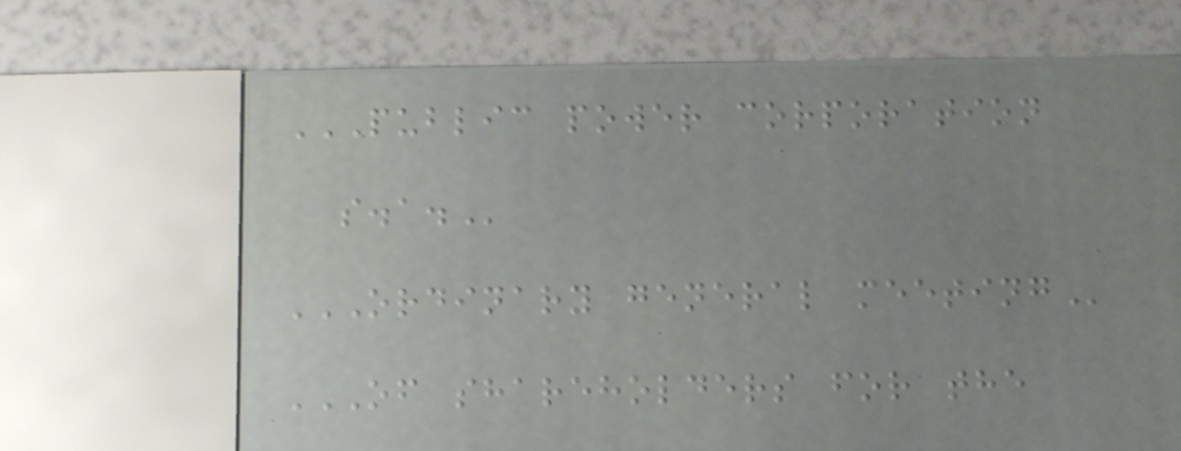PUBLIC POWER CORPORATION
S.A.
ORDINARY GENERAL MEETING
OF SHAREHOLDERS FOR THE
